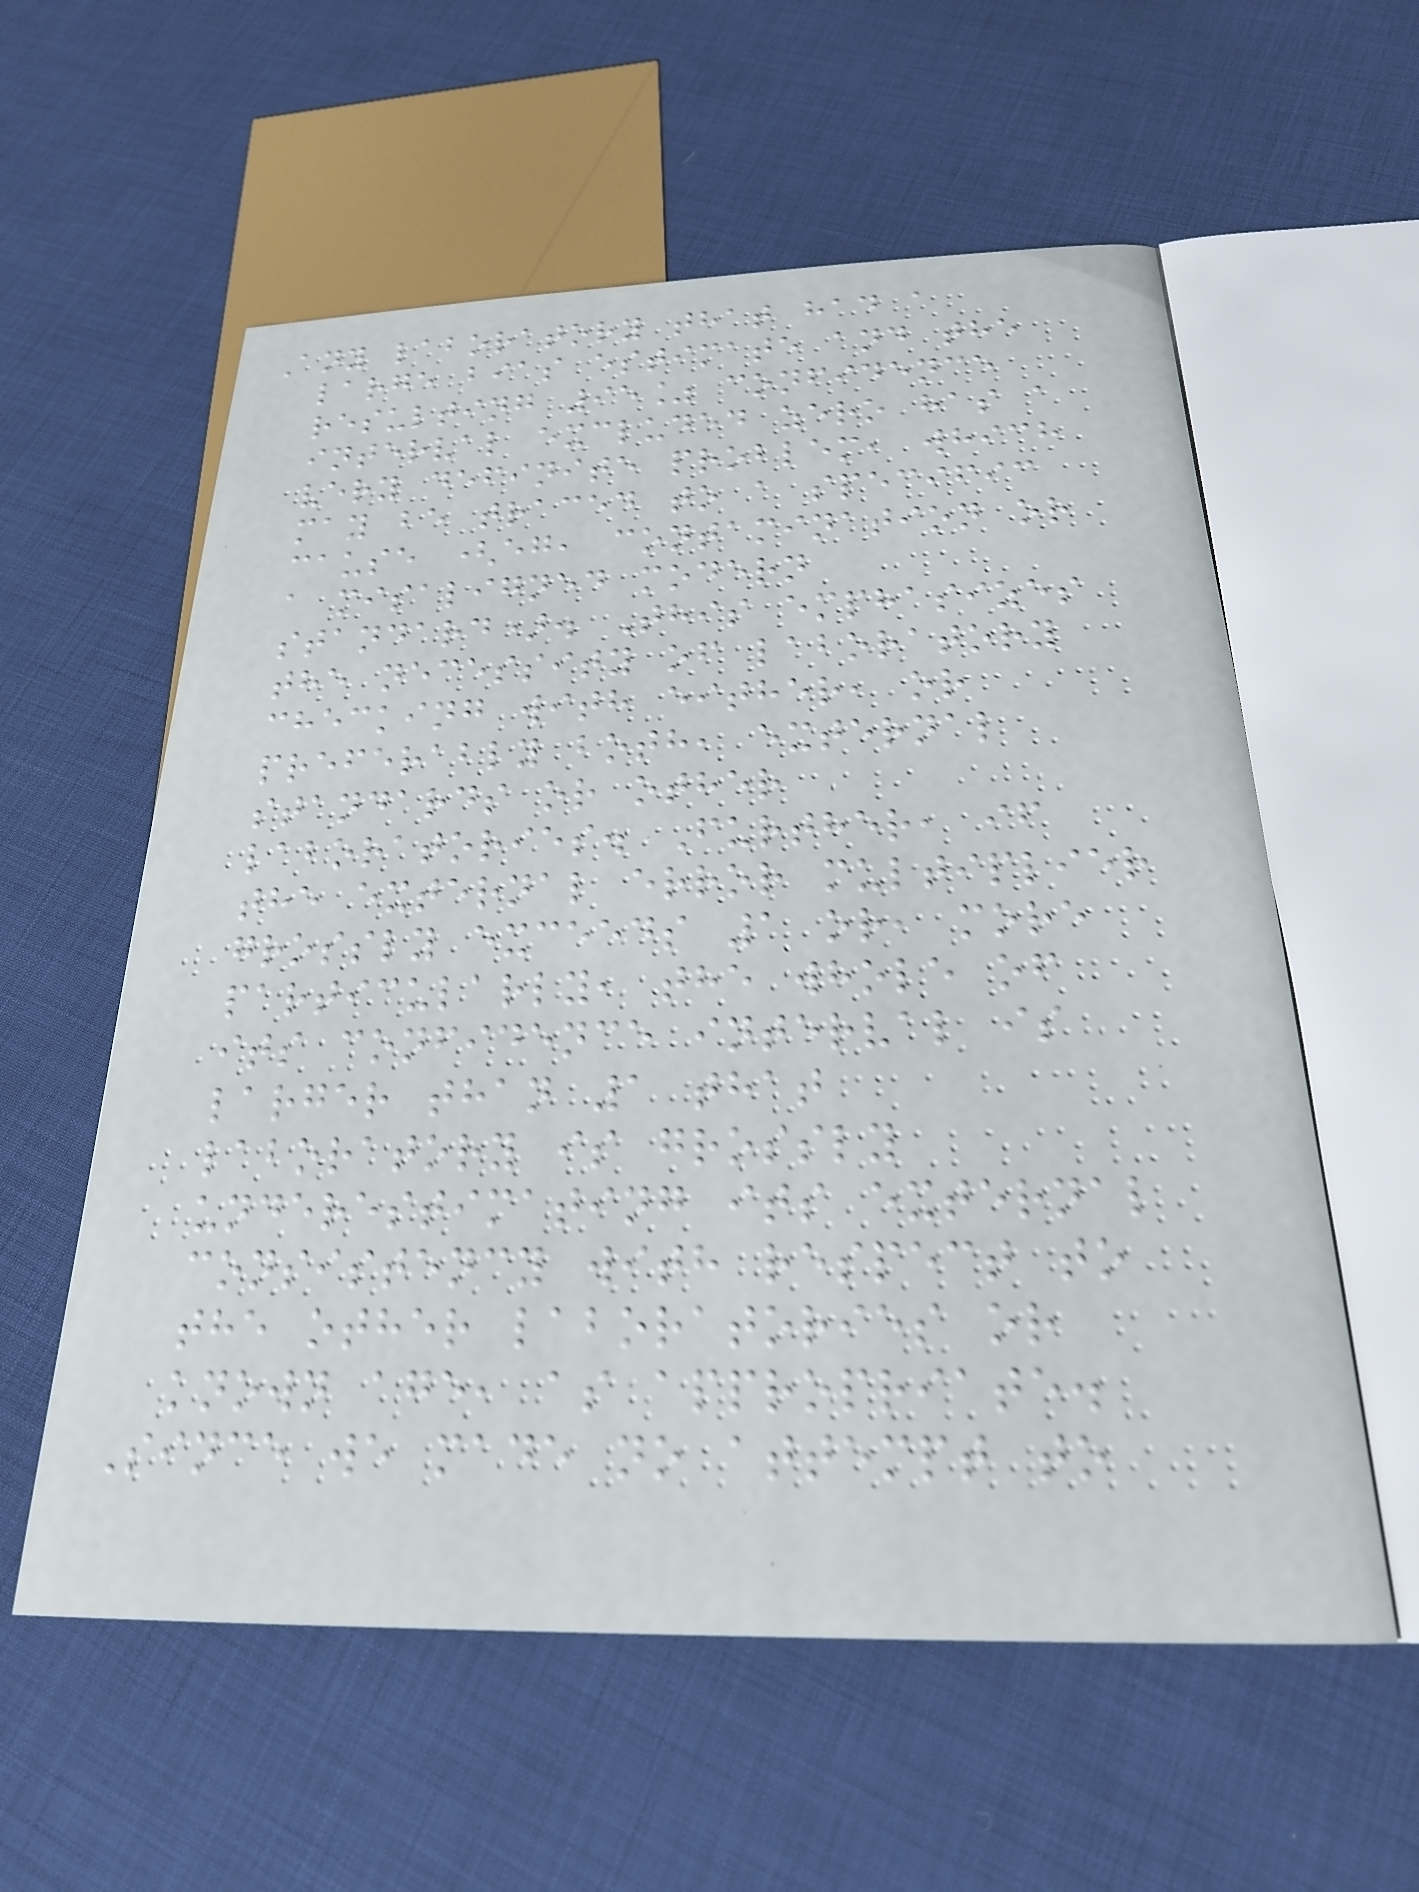Any laboratory that had a
large bias estimate and the
resulting 95% confidence
interval excluded zero has a
very definite problem, which
may be traced to a specific
cause (eg, contamination or
a misaligned modern
standard). This emphasizes
the necessity of laboratory
checking with either, or
preferably both, external
standards or other
laboratories. Further, if
the external error multiplier
grossly exceeds 1 or, more
particularly, the whole of
its confidence interval is
larger than 1 that
laboratory is grossly
underestimating its external
consistency with respect to
the other laboratories or
known age, as appropriate.
Since we made no attempt to
